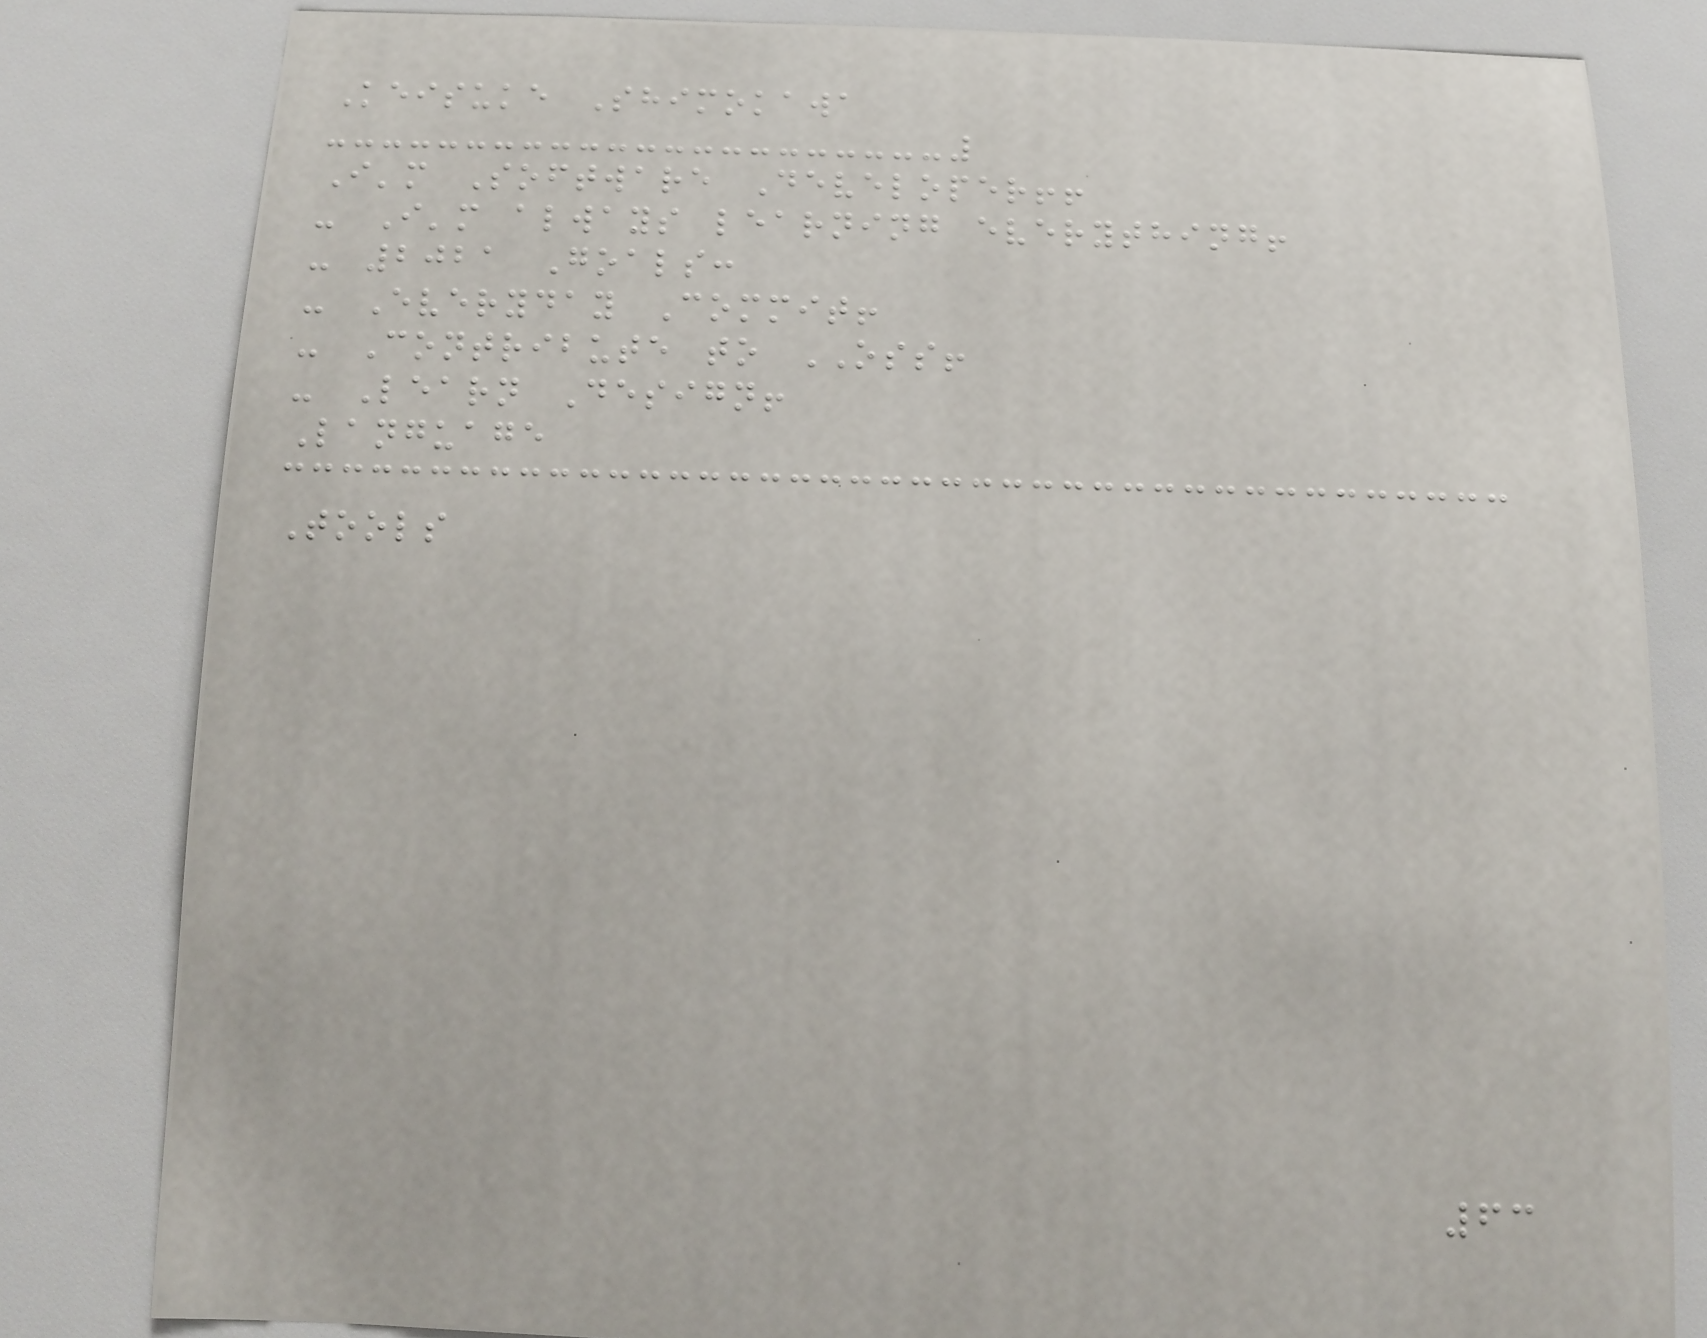Keisuke Shimokawa
I'm Software Developer!!
- I'm always learning everything!
- 2021 Goals:
- Everyday Commit!
- Contribute to OSS!
- Learn Design!
Language
Tools
63
